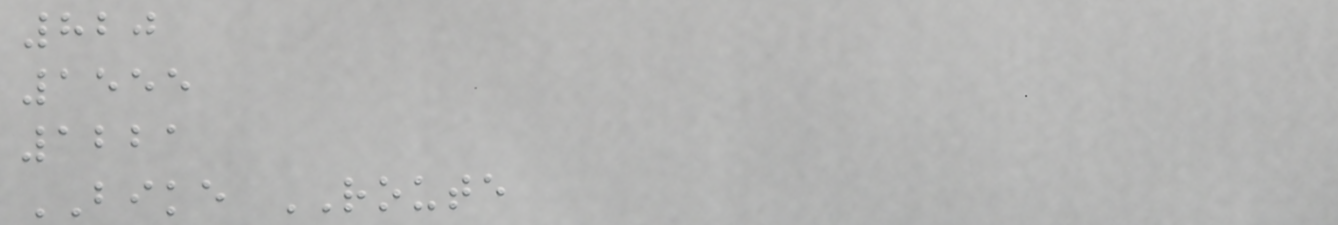820
1555
1221
BIKE ROUTE
